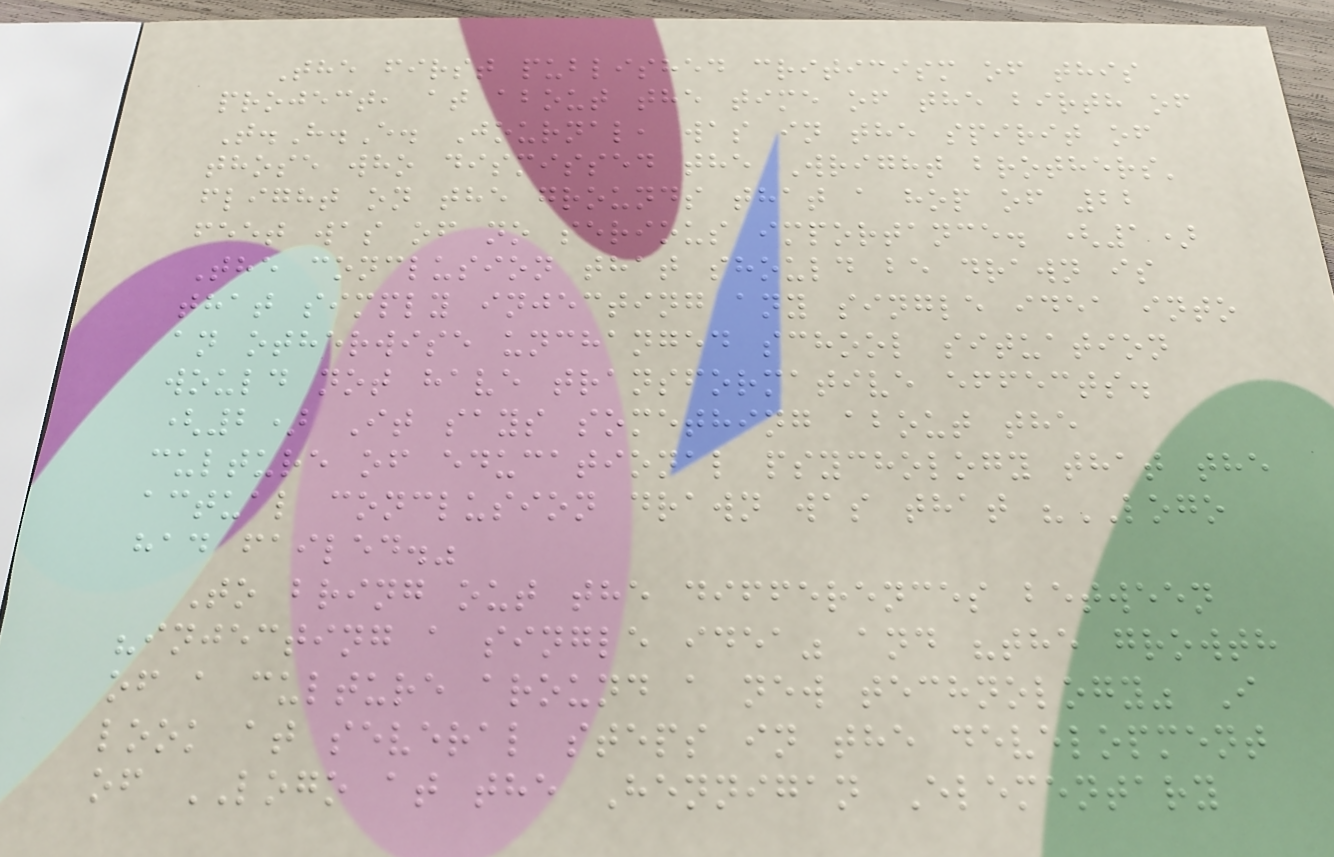The first published criticism of this
project, at about the time of the birth of
T.H.E. Journal, was in the spirit of
those who dismissed the Wright brothers'
flight on the grounds that a hop of 22
feet was of no serious importance. (1)
The conclusion that should be drawn is
that simply injecting any single idea into
an otherwise unchanged school situation
would not have transformative effects.
(2) It says something about the
culture of educational psychology that the
actual conclusion drawn was that "LOGO
had failed."
To bring out the differences between
"injecting a single idea" and "the growth
of a culture around a new technology" I
look at several steps in the development
of LOGO at the Hennigan Elementary
